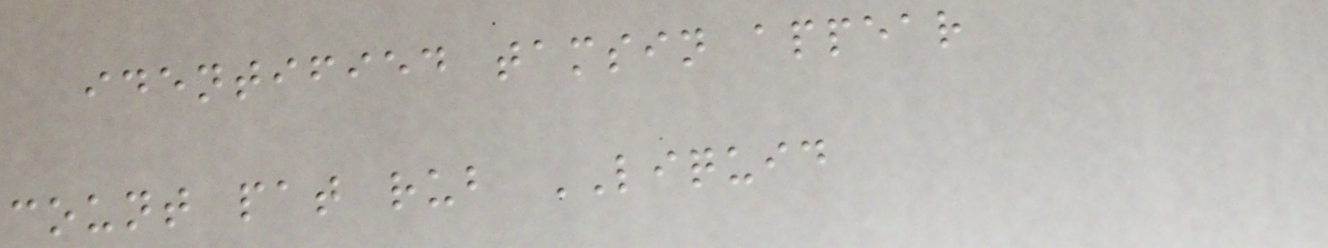identified tamsin appear
count pat rub LIQUID
